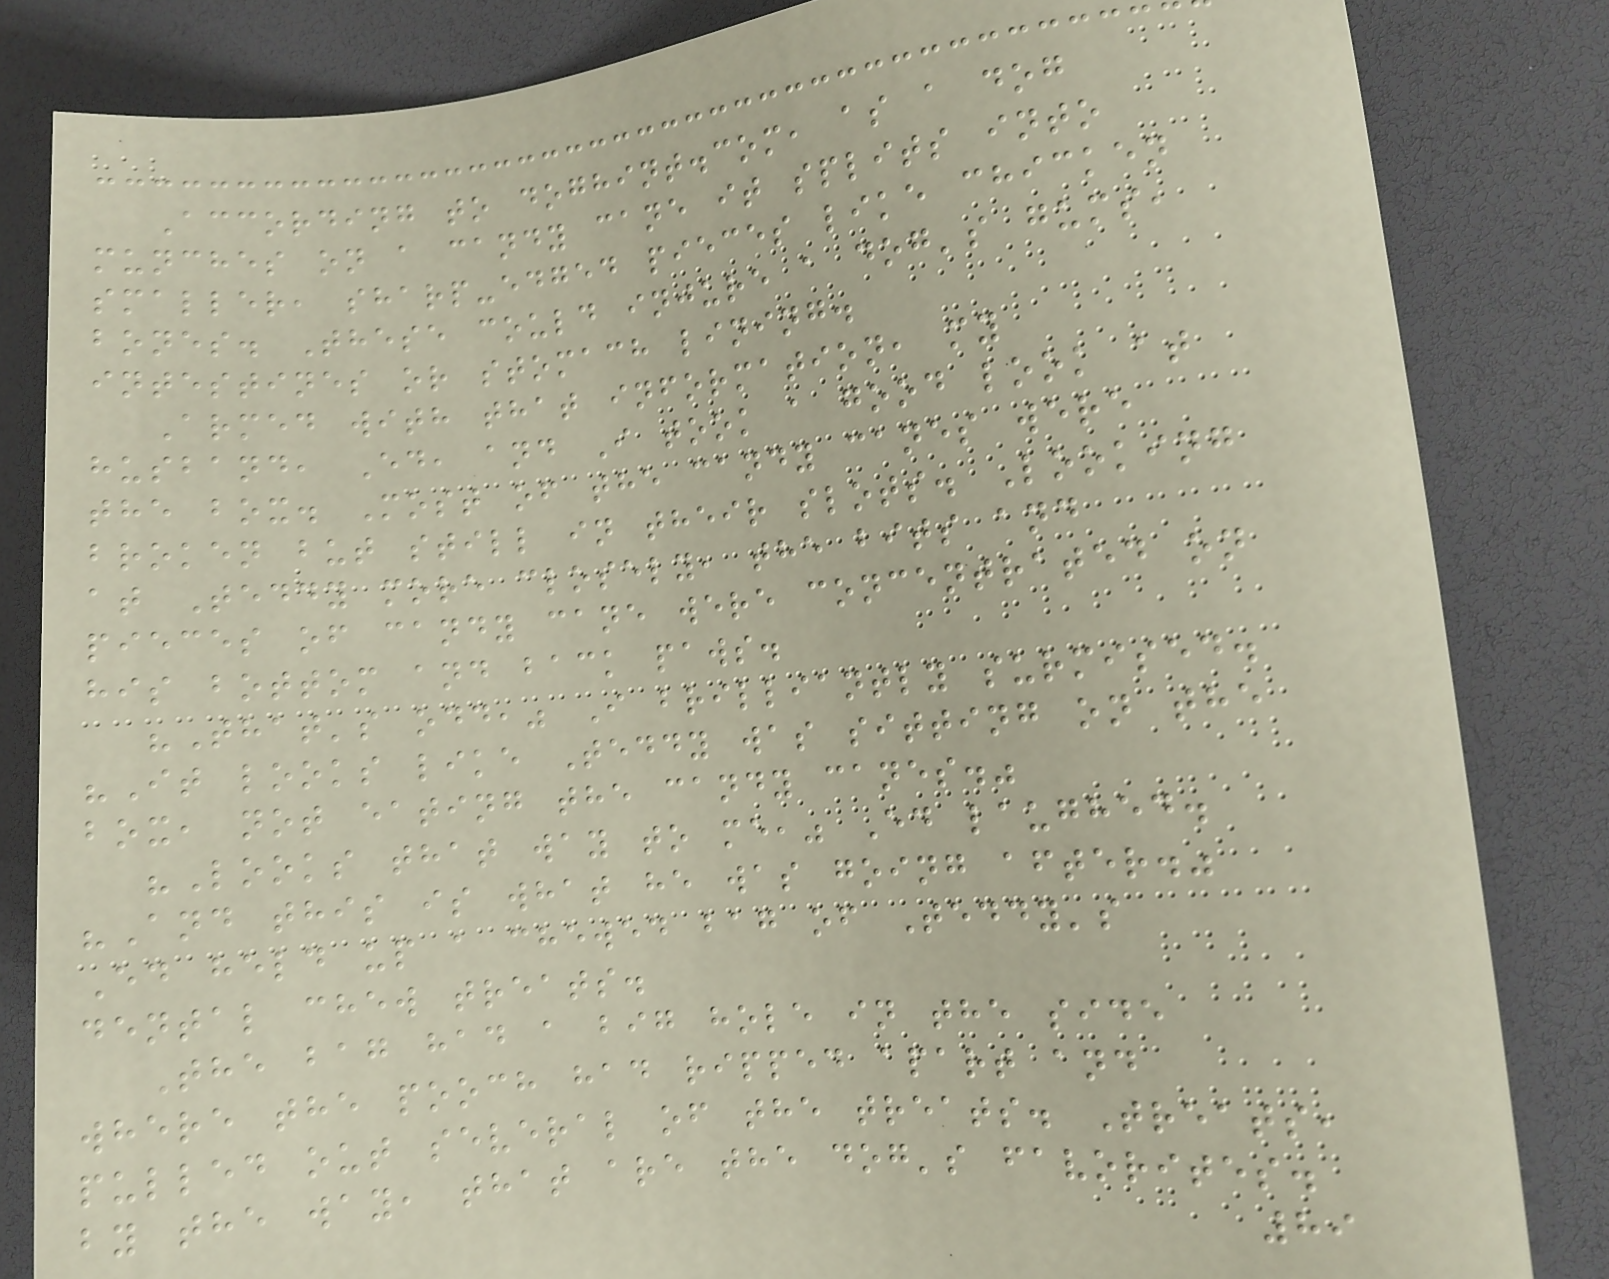According to doghint.com, as a dog
munches on a candy cane it splits into
smaller, sharp-edged pieces like chicken
bones. These could injure a dog's gums,
intestines or stomach lining.
Armed with that information, my
husband, Ed, and I took a good look at
the box. Most of the candy canes were
broken but still in their slots. Looking
at Teddy more closely, the bits and
pieces of candy cane were concentrated on
his bottom and back paws.
"That's odd," I brilliantly surmised.
"It looks like Teddy was sitting on the
box, not eating the candy canes."
"Looks that way to me," Ed laughed.
"And this is what he was going after."
Ed held up a chewed bag of Teddy's
dental chew treats.
The bag had a big hole in the side
where the pooch had ripped apart and
pulled out several of the treats. Treats,
by the way, that are the dog's favorites.
89
